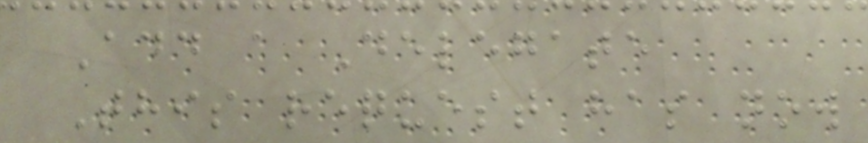Add a Delegate
This request has now
